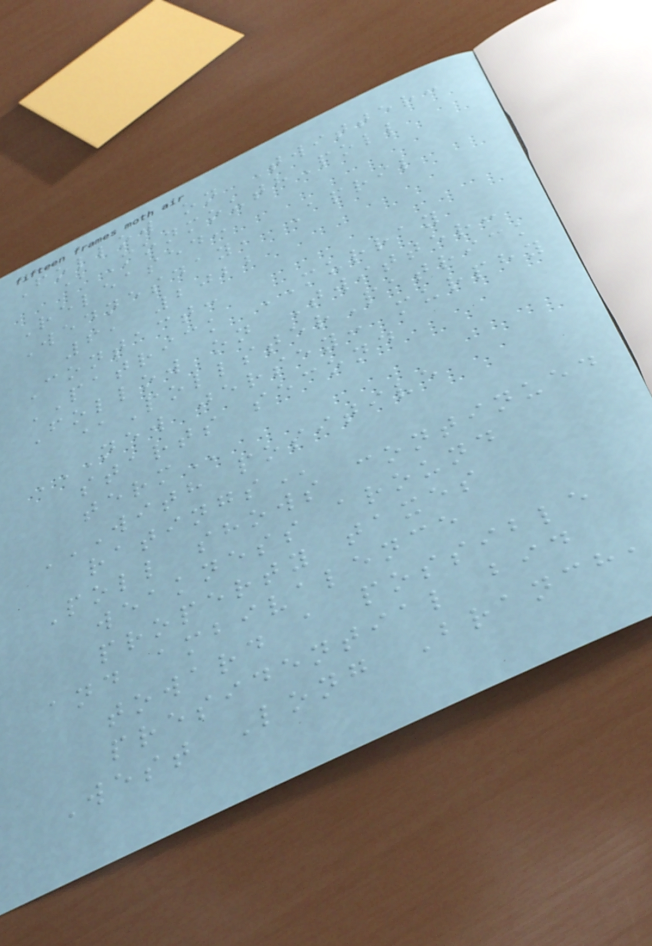Follow on Twitter:
@MonmouthPoll
Released:
Wednesday, April
6, 2022
Contact:
PATRICK MURRAY
Follow on Twitter:
@PollsterPatrick
NEW JERSEY: MURPHY
STARTS SECOND
TERM
WITH POSITIVE
RATINGS
Poll shows continued
weakness around
property taxes
and ambivalence
toward a possible
presidential bid
West Long Branch,
